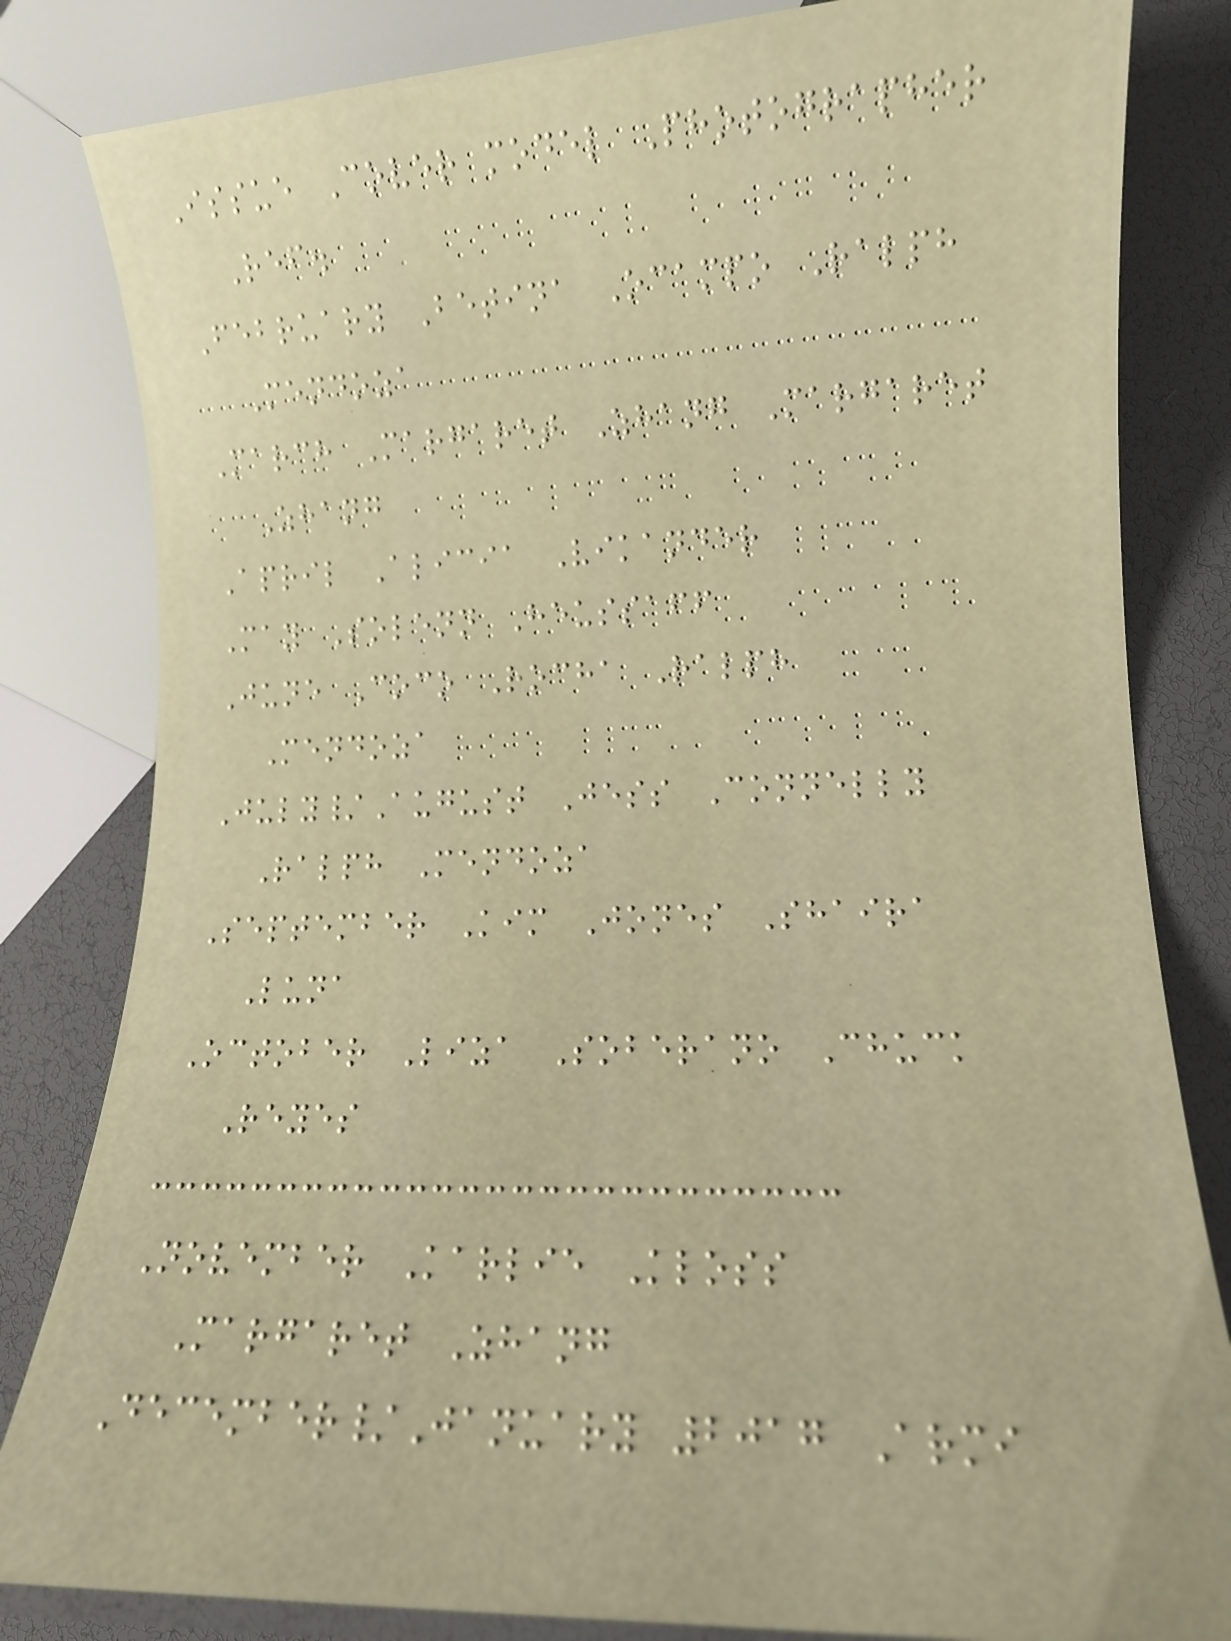Issue Cover model Photographer
Ref.
February Betina Ocampo Ralph
Mendoza
March Margaret Zhang Margaret
Zhang
April Alicia Vikander
May Solenn Heussaff
June Coco Rocha Ralph
Mendoza
July/August Jess Connelly
Ralph Mendoza
September Kim Jones Shaira
Luna
October Liza Soberano Chuck
Reyes
November Karlie Kloss
Margaret Zhang
December/January 2017 Armi
